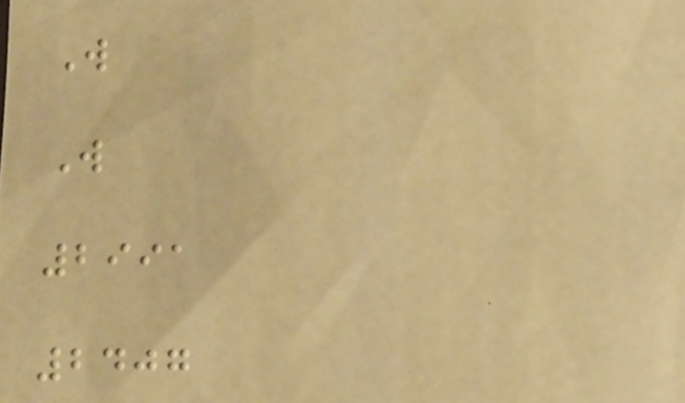W
W
2991
2407
